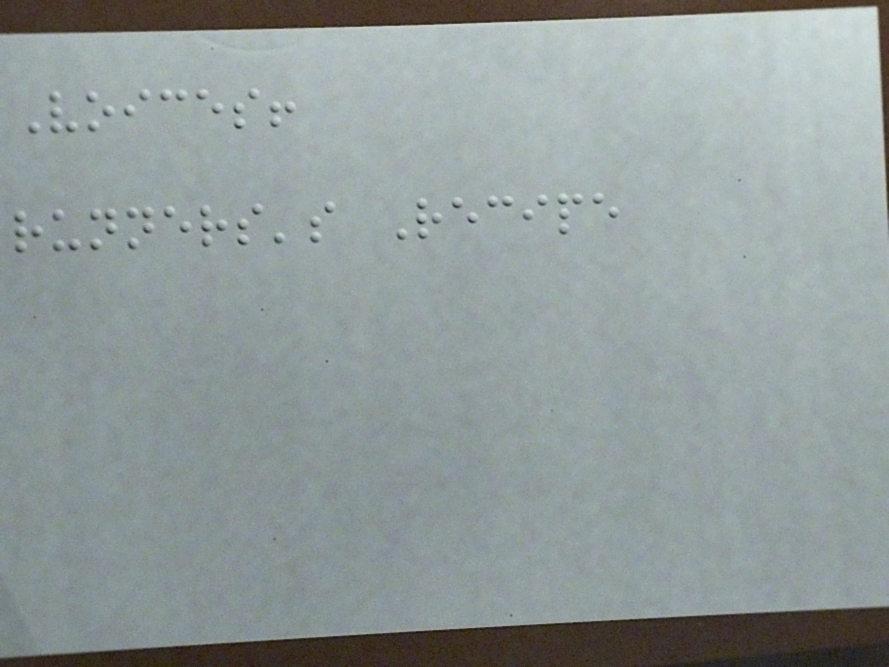Voices!
runners's Recipe
